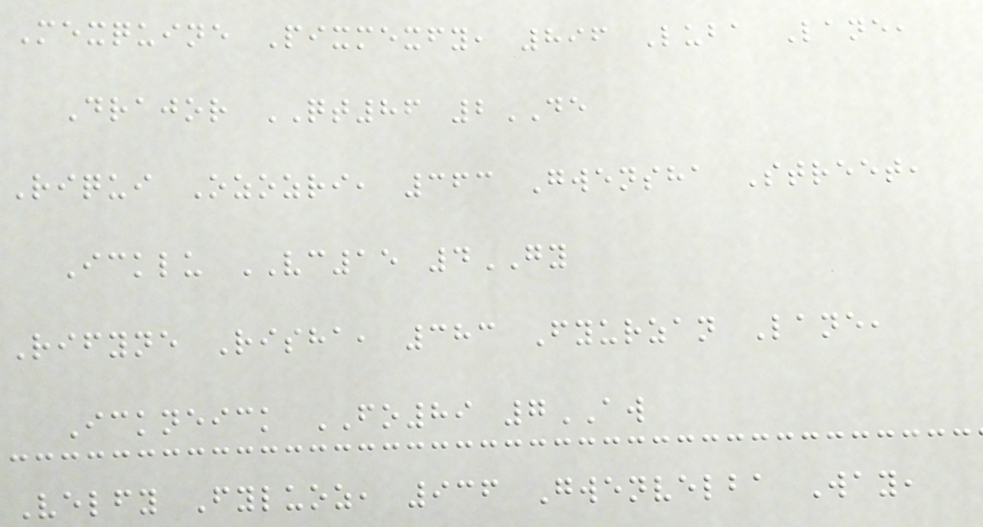Mexquine Pixmexfy, 896 Luba Lane,
Drajor QT86 2DE
Riqui Ozozri, 363 Gwensha Street,
Icklu VC15 4GY
Rifyne Risha, 383 Fyurzan Lane,
Ickneick FO89 7AW
Velfy Fyluoz, 936 Gwenvelba Way,
